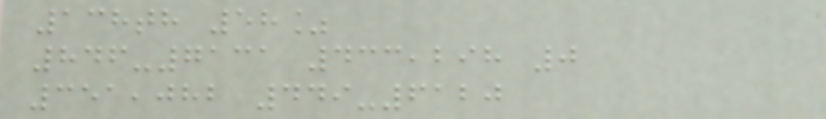138th 58%
846-7131 433,298 0
351,082 449-6120
